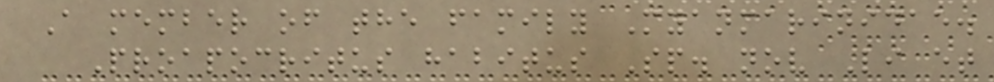A member of the family Myanmarinidae.
Proapocritus habitus Sp. nov Li et
